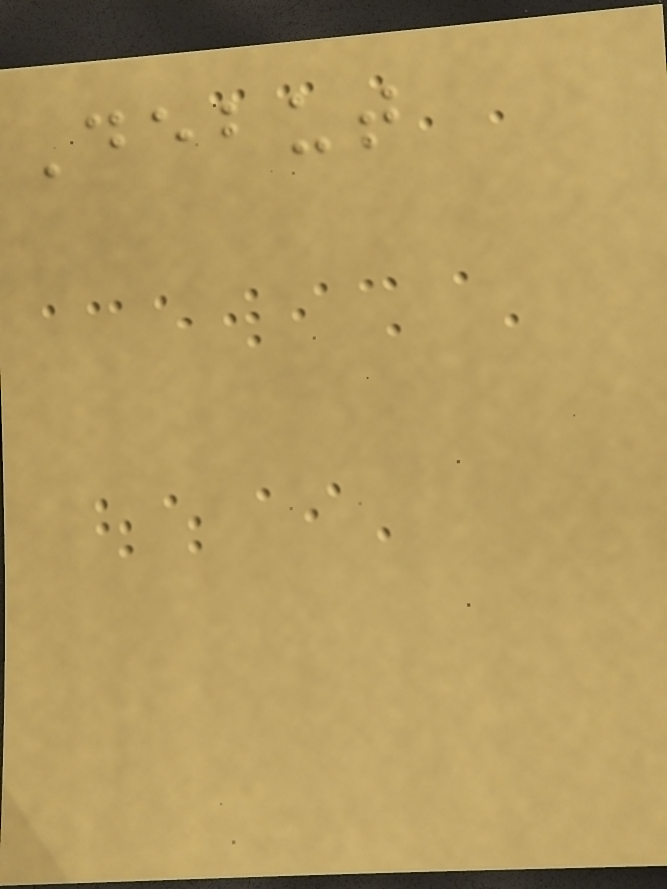Debut
